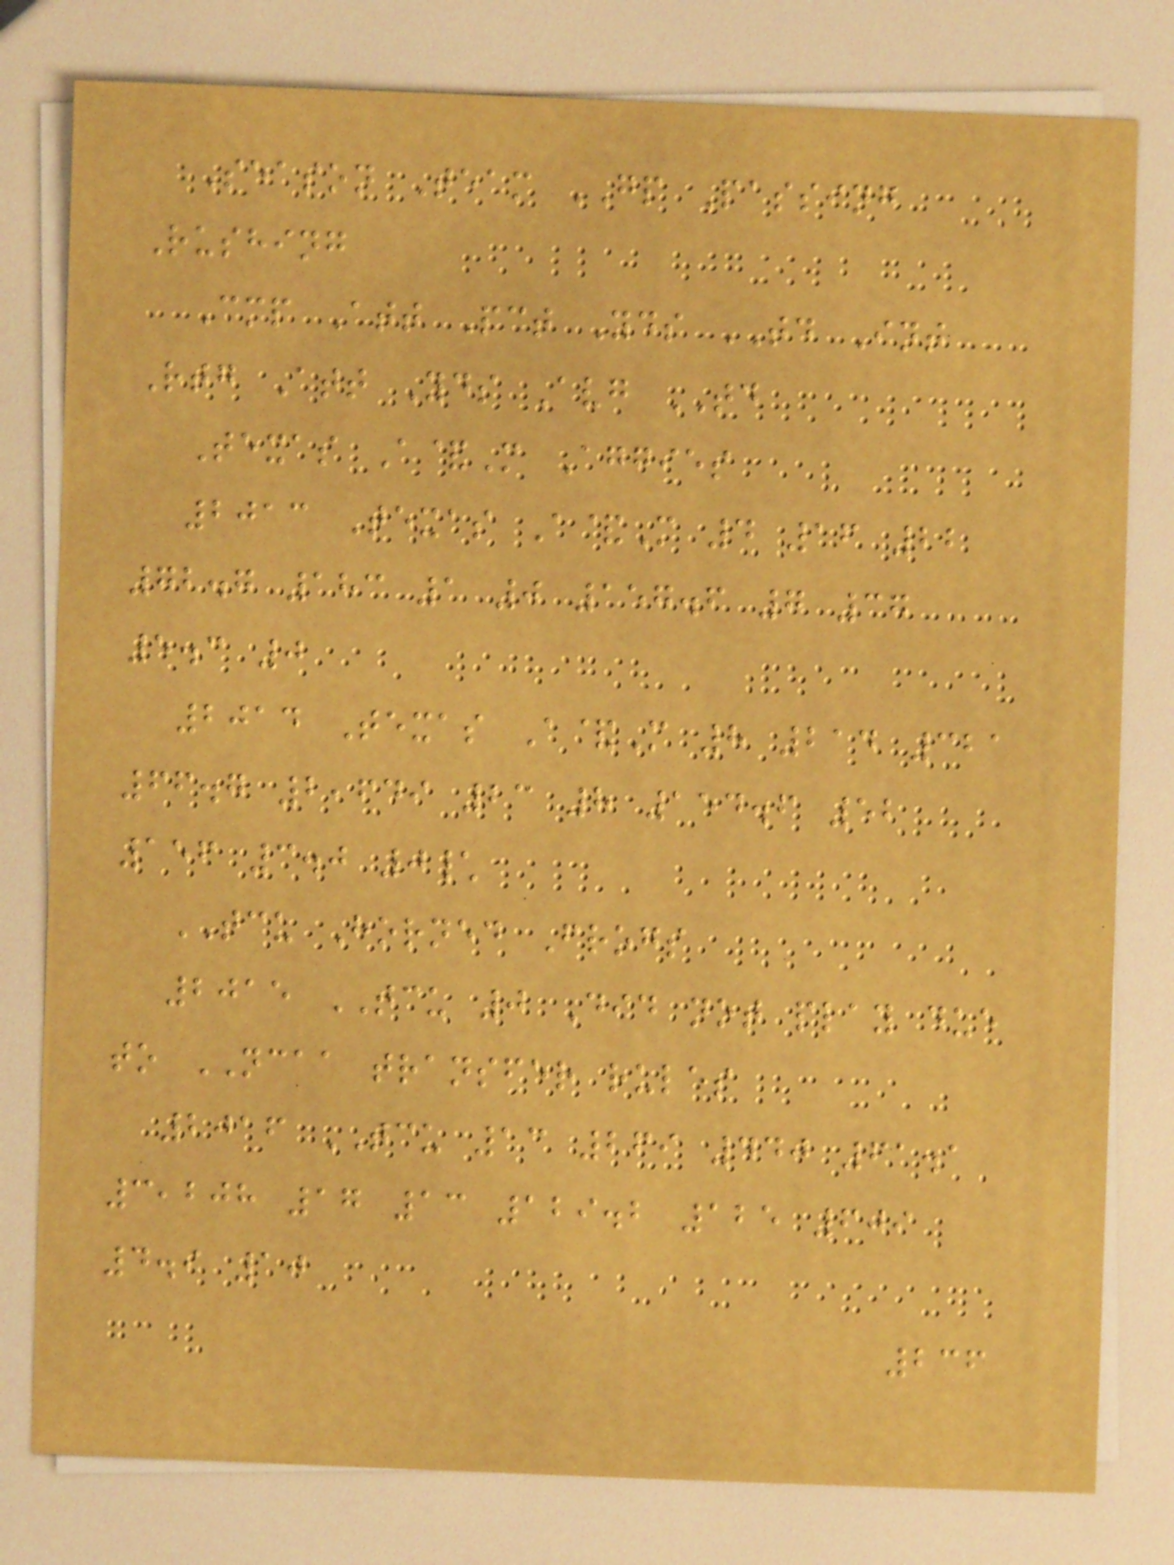Season Team GP Passing
Rushing
Cmp Att Pct Yds TD Int
Rtg Att Yds Avg TD
Texas A&M Aggies
2013 Texas A&M 4 16 22
72.7 183 1 0 157.6 7 37
5.3 0
2014 Texas A&M 8 214 321
66.7 2,649 23 8 154.6 52
156 3.0 0\
TCU Horned Frogs
2015 TCU 0 Did not play due
to NCAA transfer rules
2016 TCU 13 269 440 61.1
3,208 17 13 129.2 125 609
4.9 10
236
